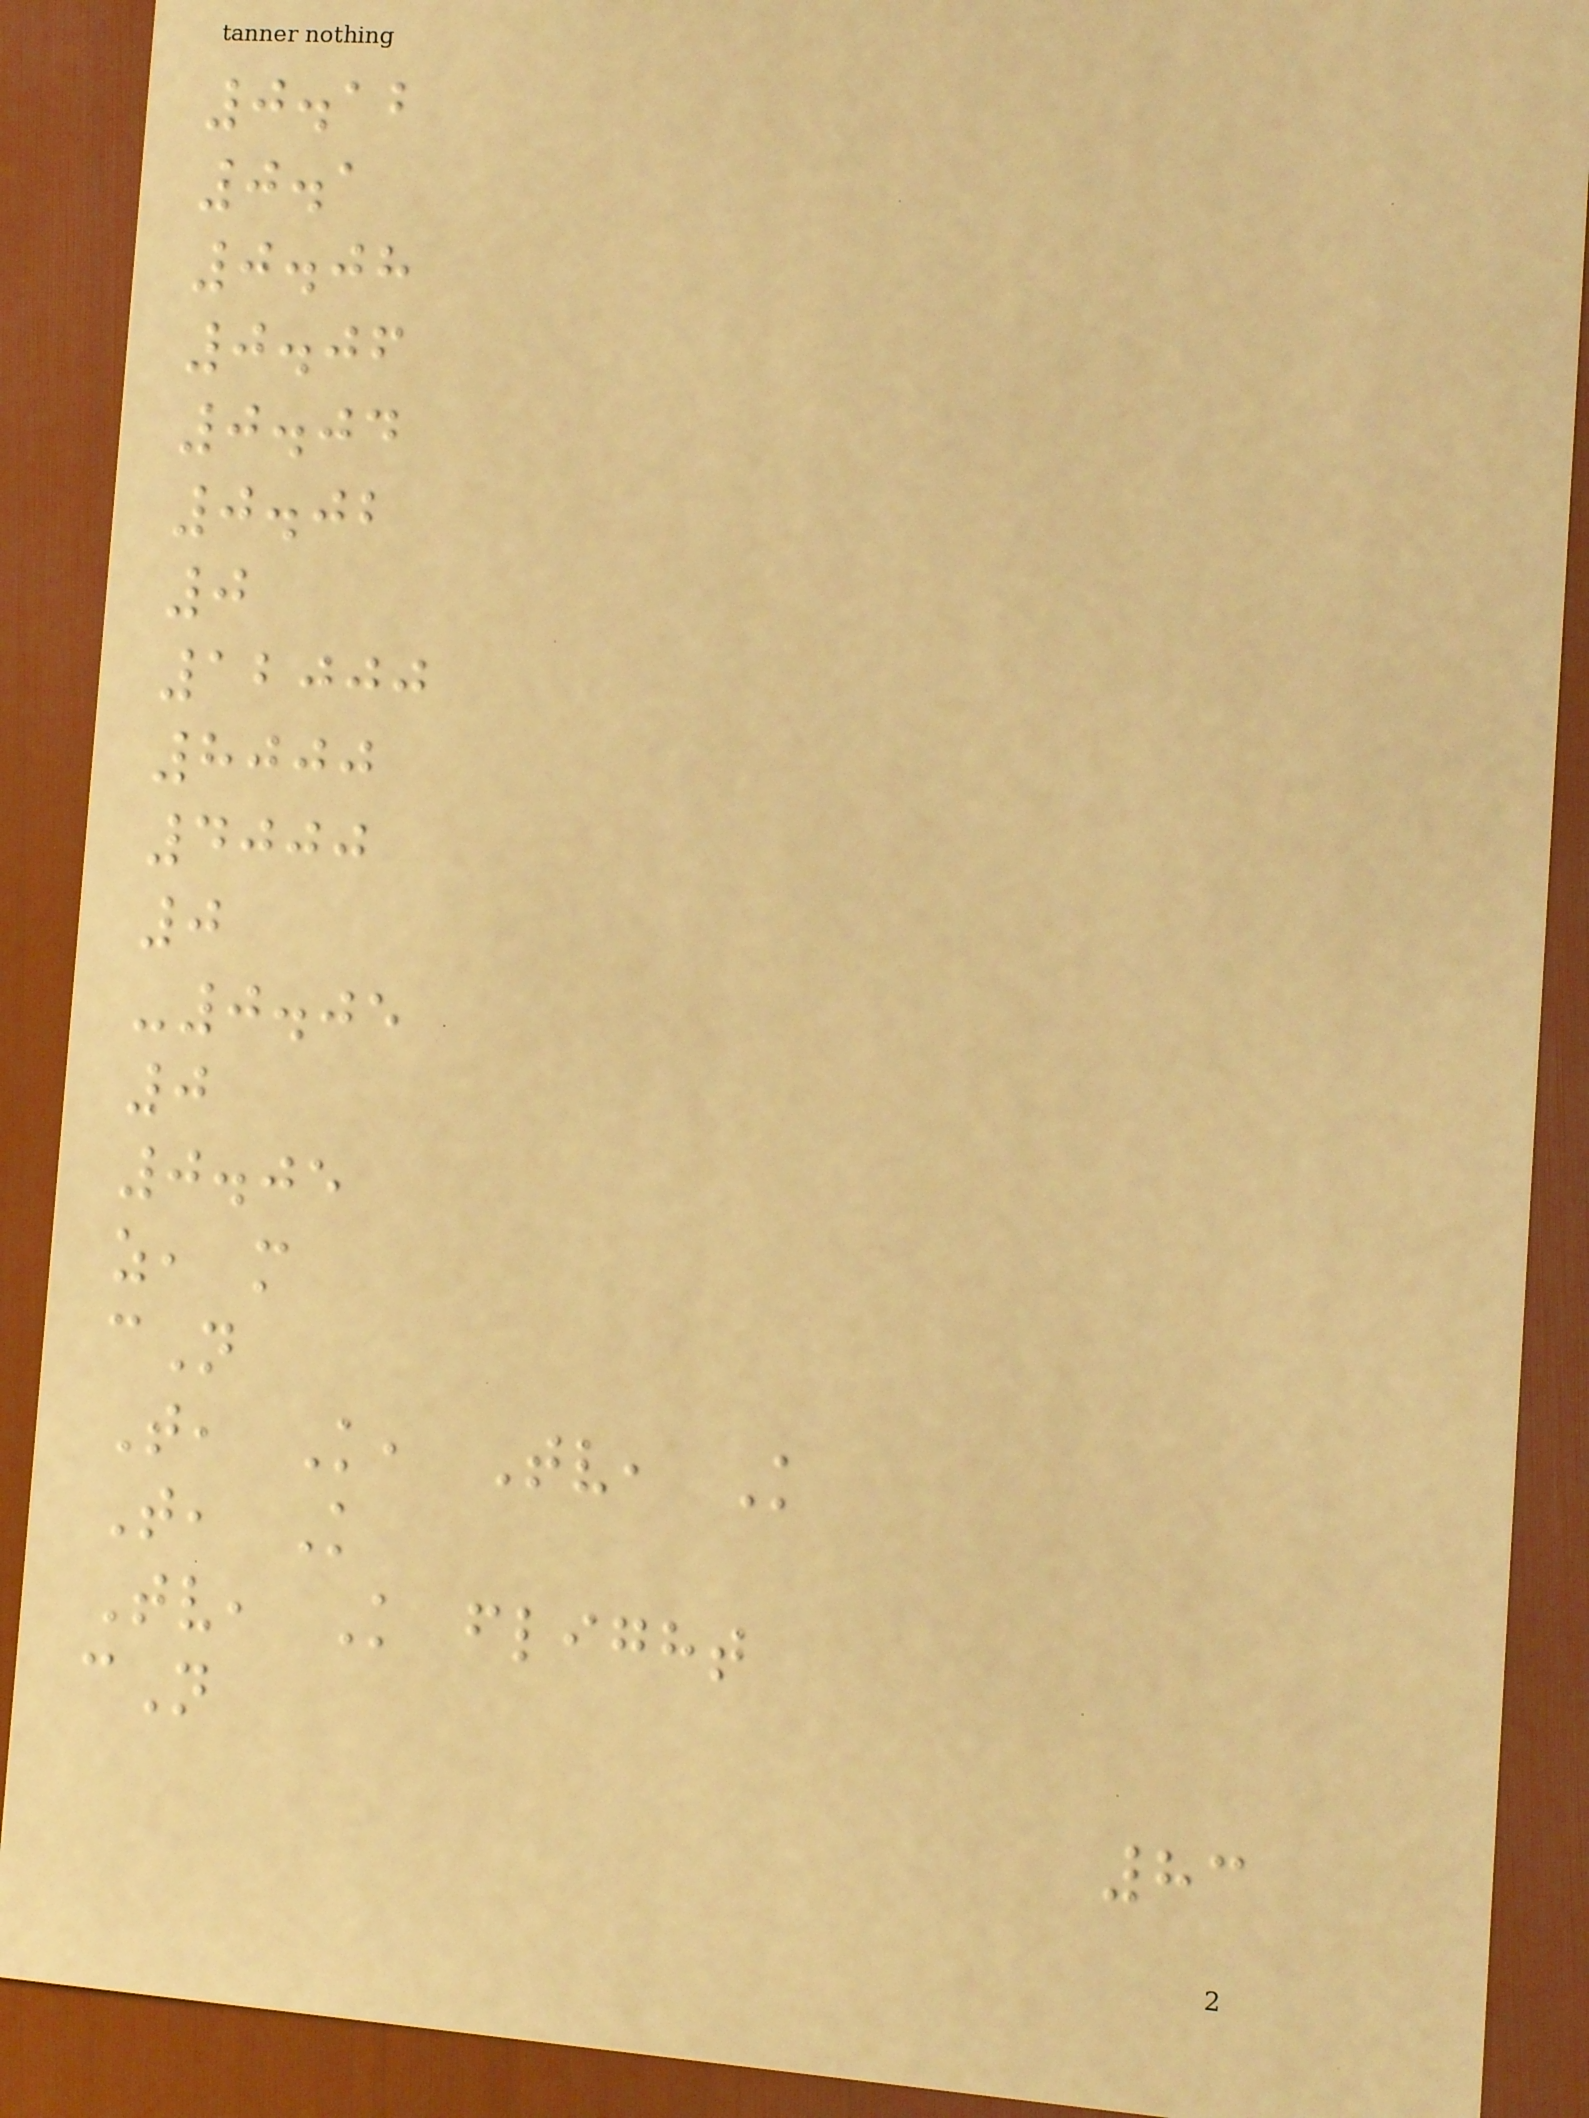0.12
0.1
0.08
0.06
0.04
0.02
0
12000
8000
4000
0
-0.05
0
0.05
z, m
cN
T, K, Tv, K
T, K
Tv, K flight
cN
83
